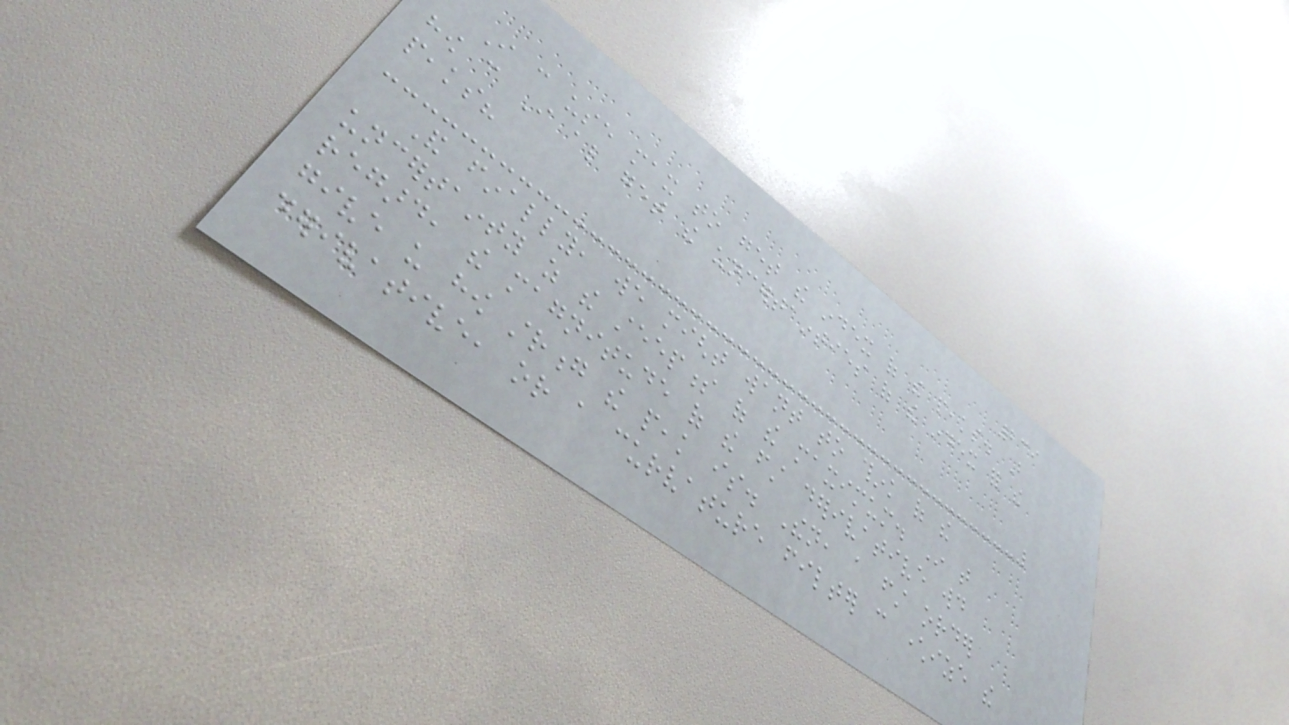239
I can use max to get the index of the peaks. But
how can I also get the uncertainties of the index for the
peaks?
And finally, we might want to think of the
uncertainty as the steepness of the maximum. In that
regard, the magnitude of the first derivative would
give us how strong the peak is. Then, a first order
derivative, or a curvature filter can characterize the
